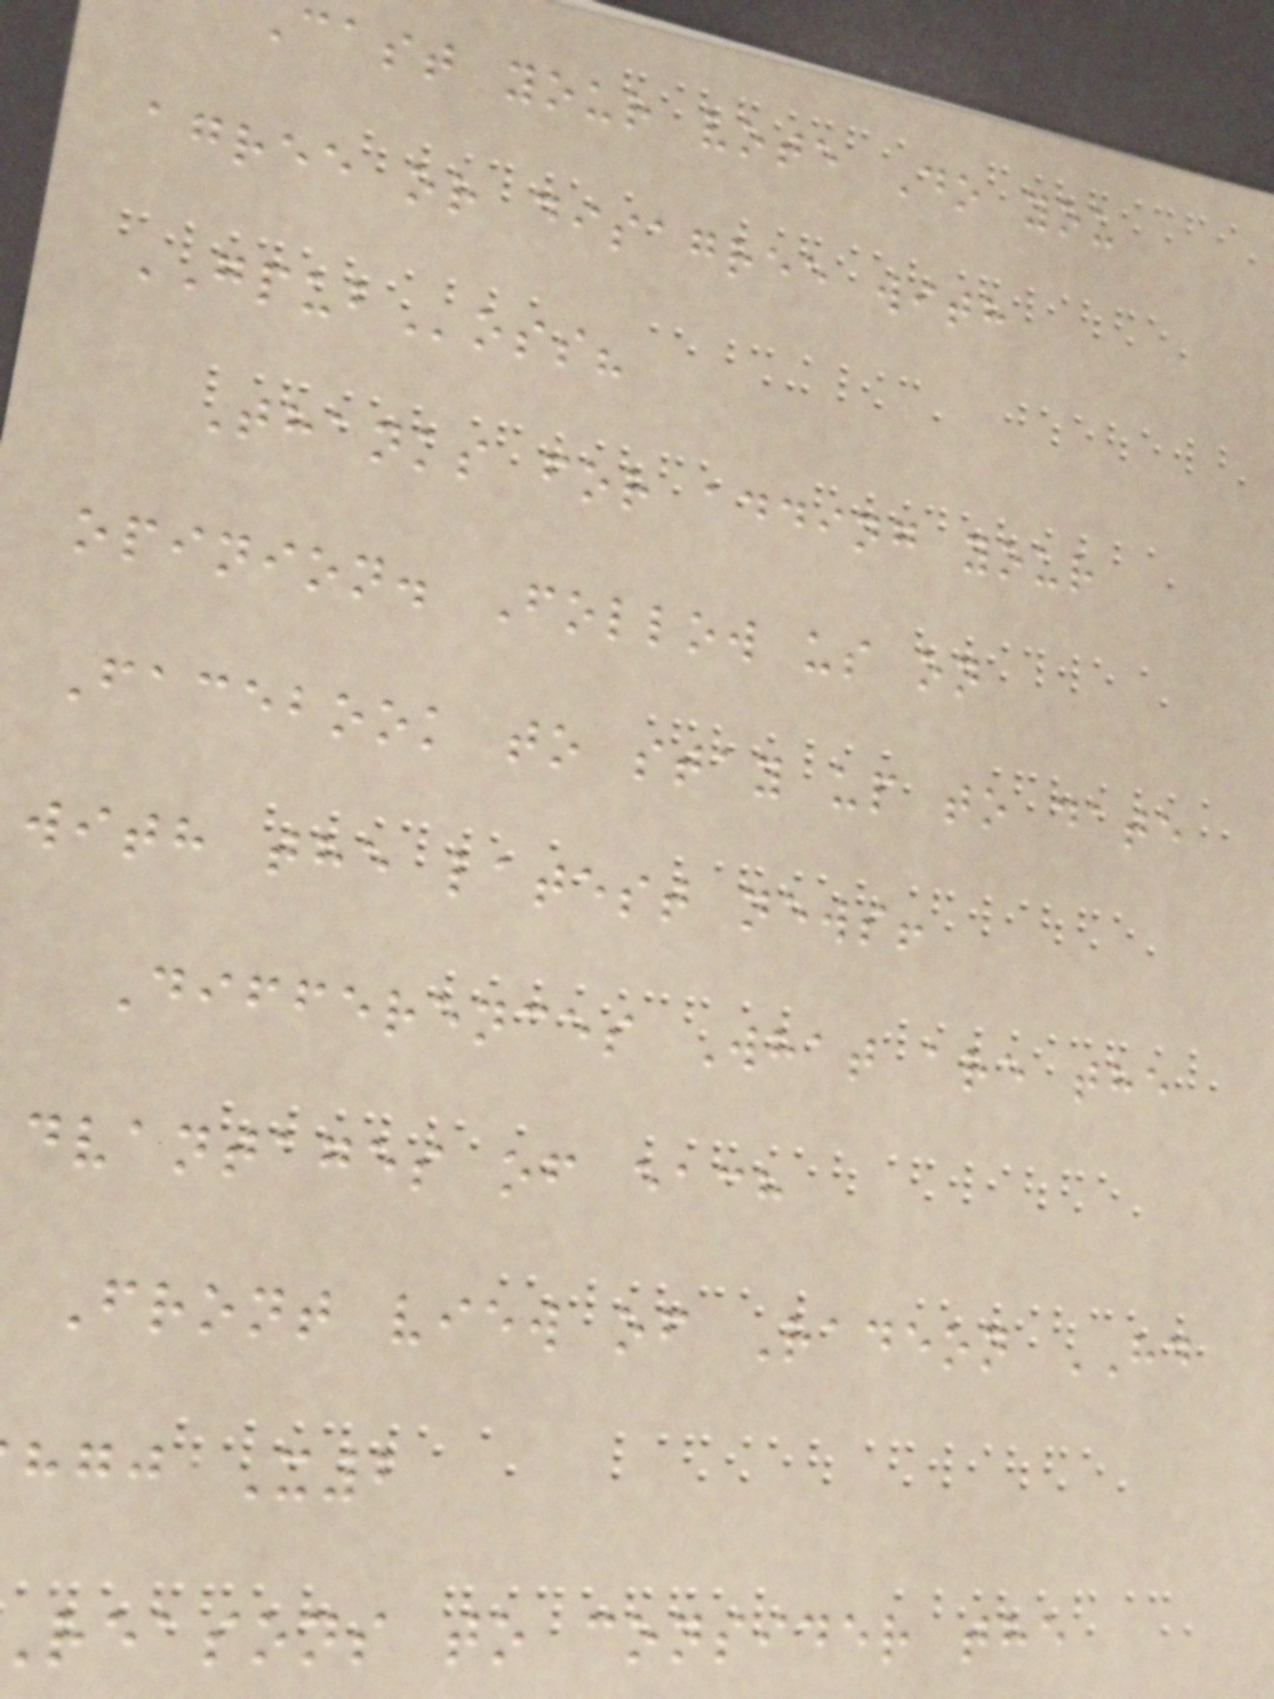cast your vote Do you
agree or disagree with
GPUBoss?
Thanks for adding your
opinion. Follow us on
Facebook to stay up to date
with the latest news!
Differences What are the
dvantages of each
Front view of Radeon HD
hgj X2
reasons to consider the
